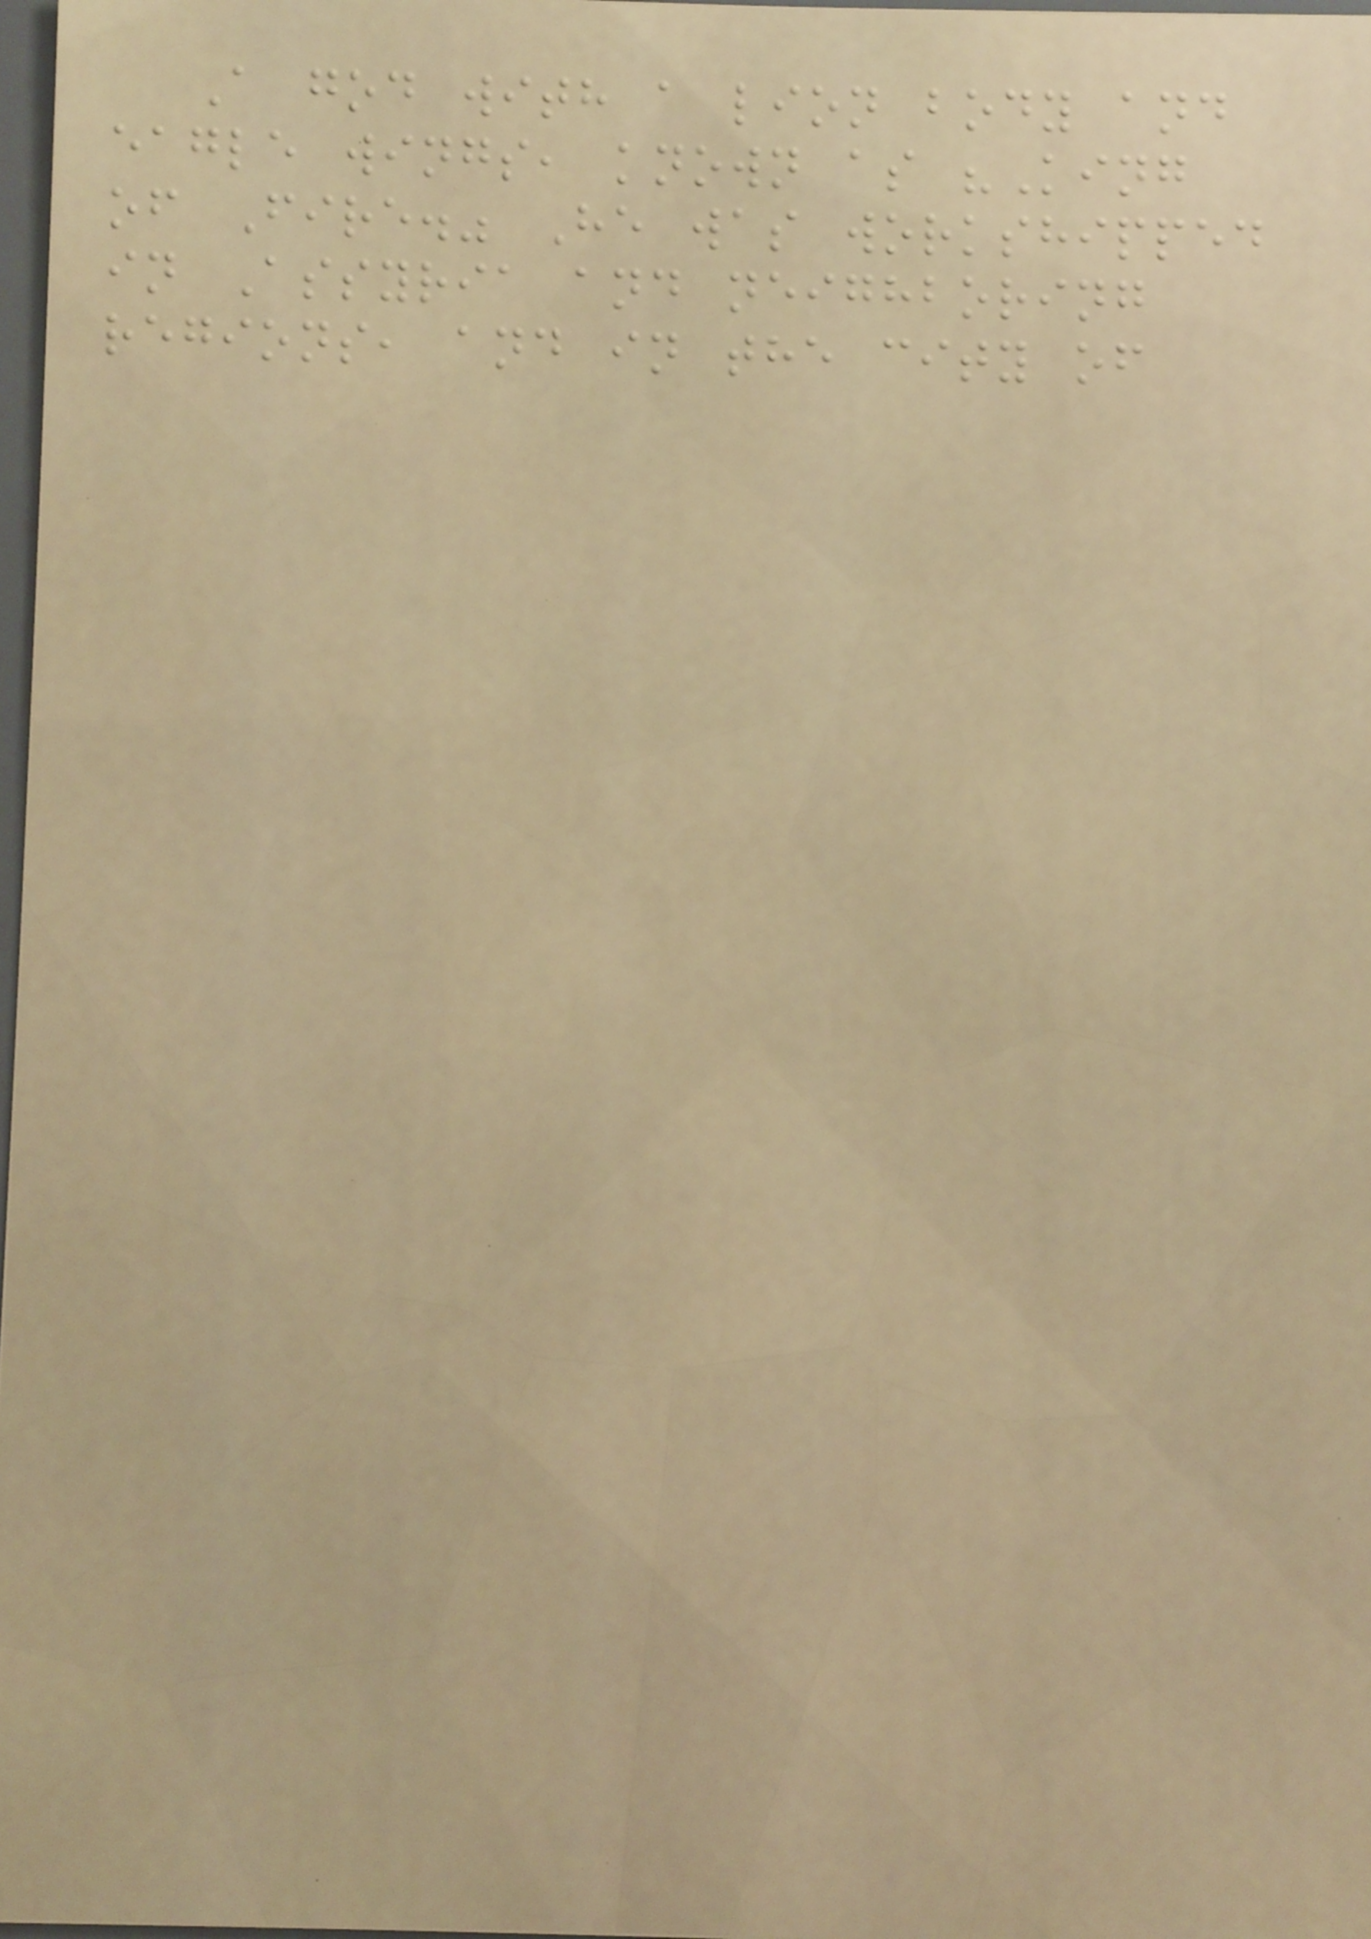A god with a lion body and
eagle wings, known as "King
of Fire." He was workshipped
in Assyria and neighboring
regions, and in the city of
